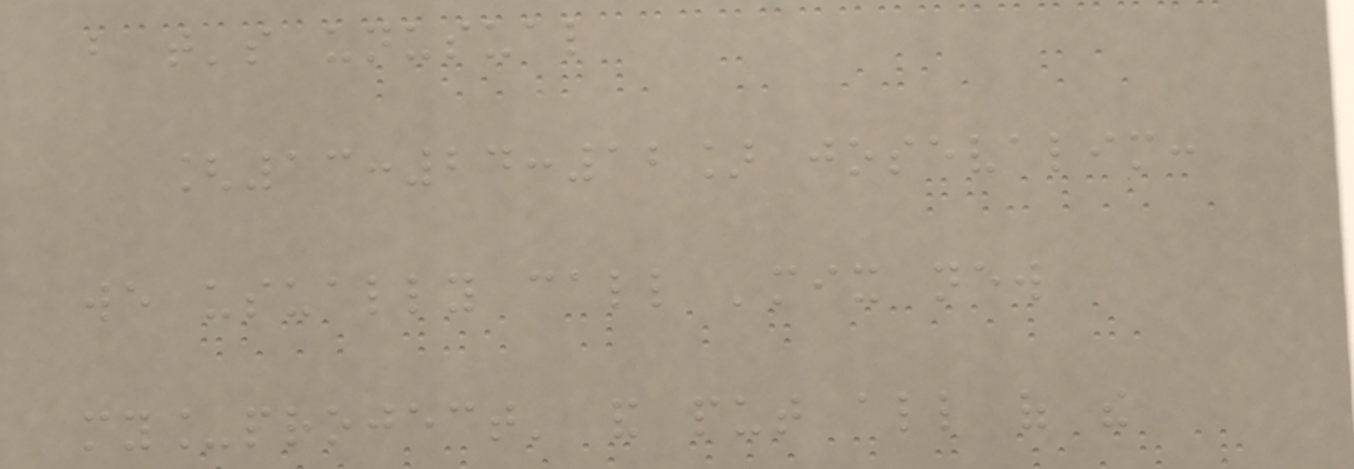but that's unusual
[13:24:12] josevalim:
we usually call 'mix new
my_project' and put all of the
